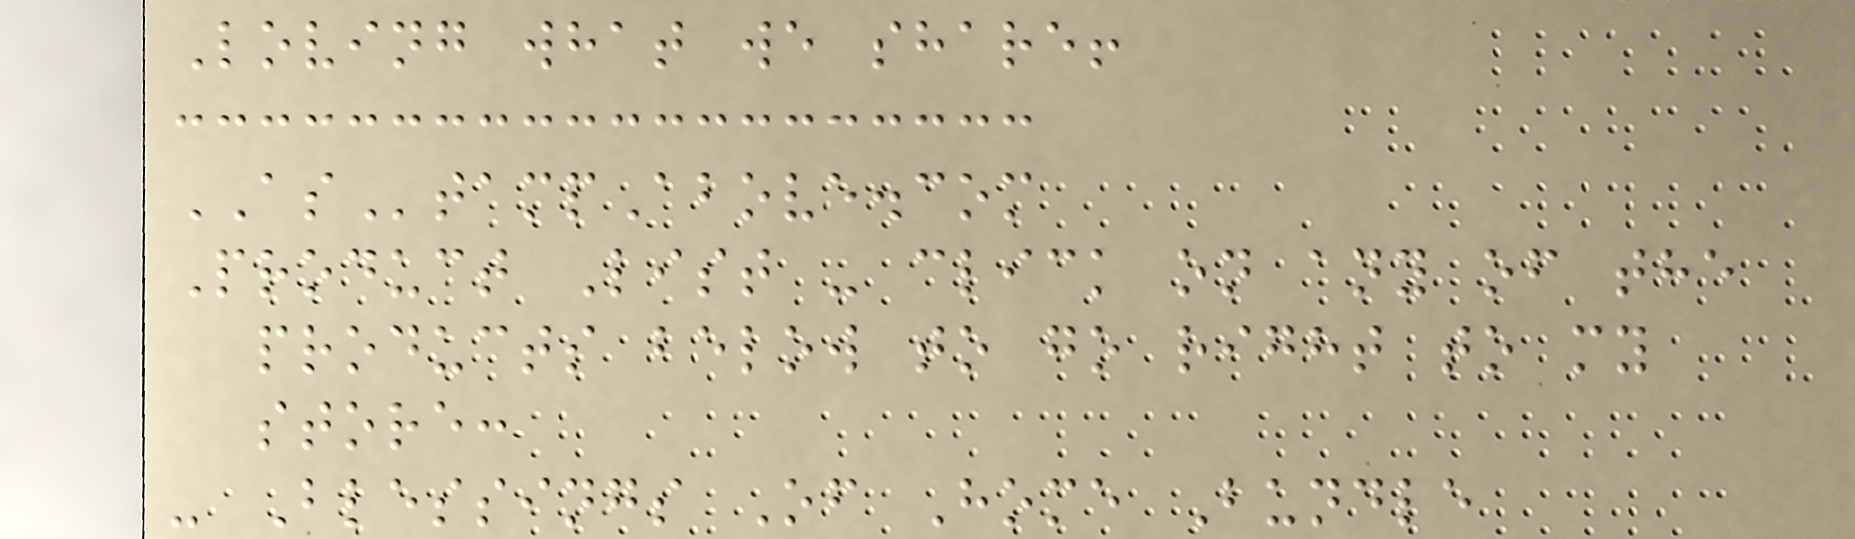Loving what we share!
AStampAbove.com
Product List - click on any of the
products below to go right to my
store:
- Blessings Of Home Bundle
